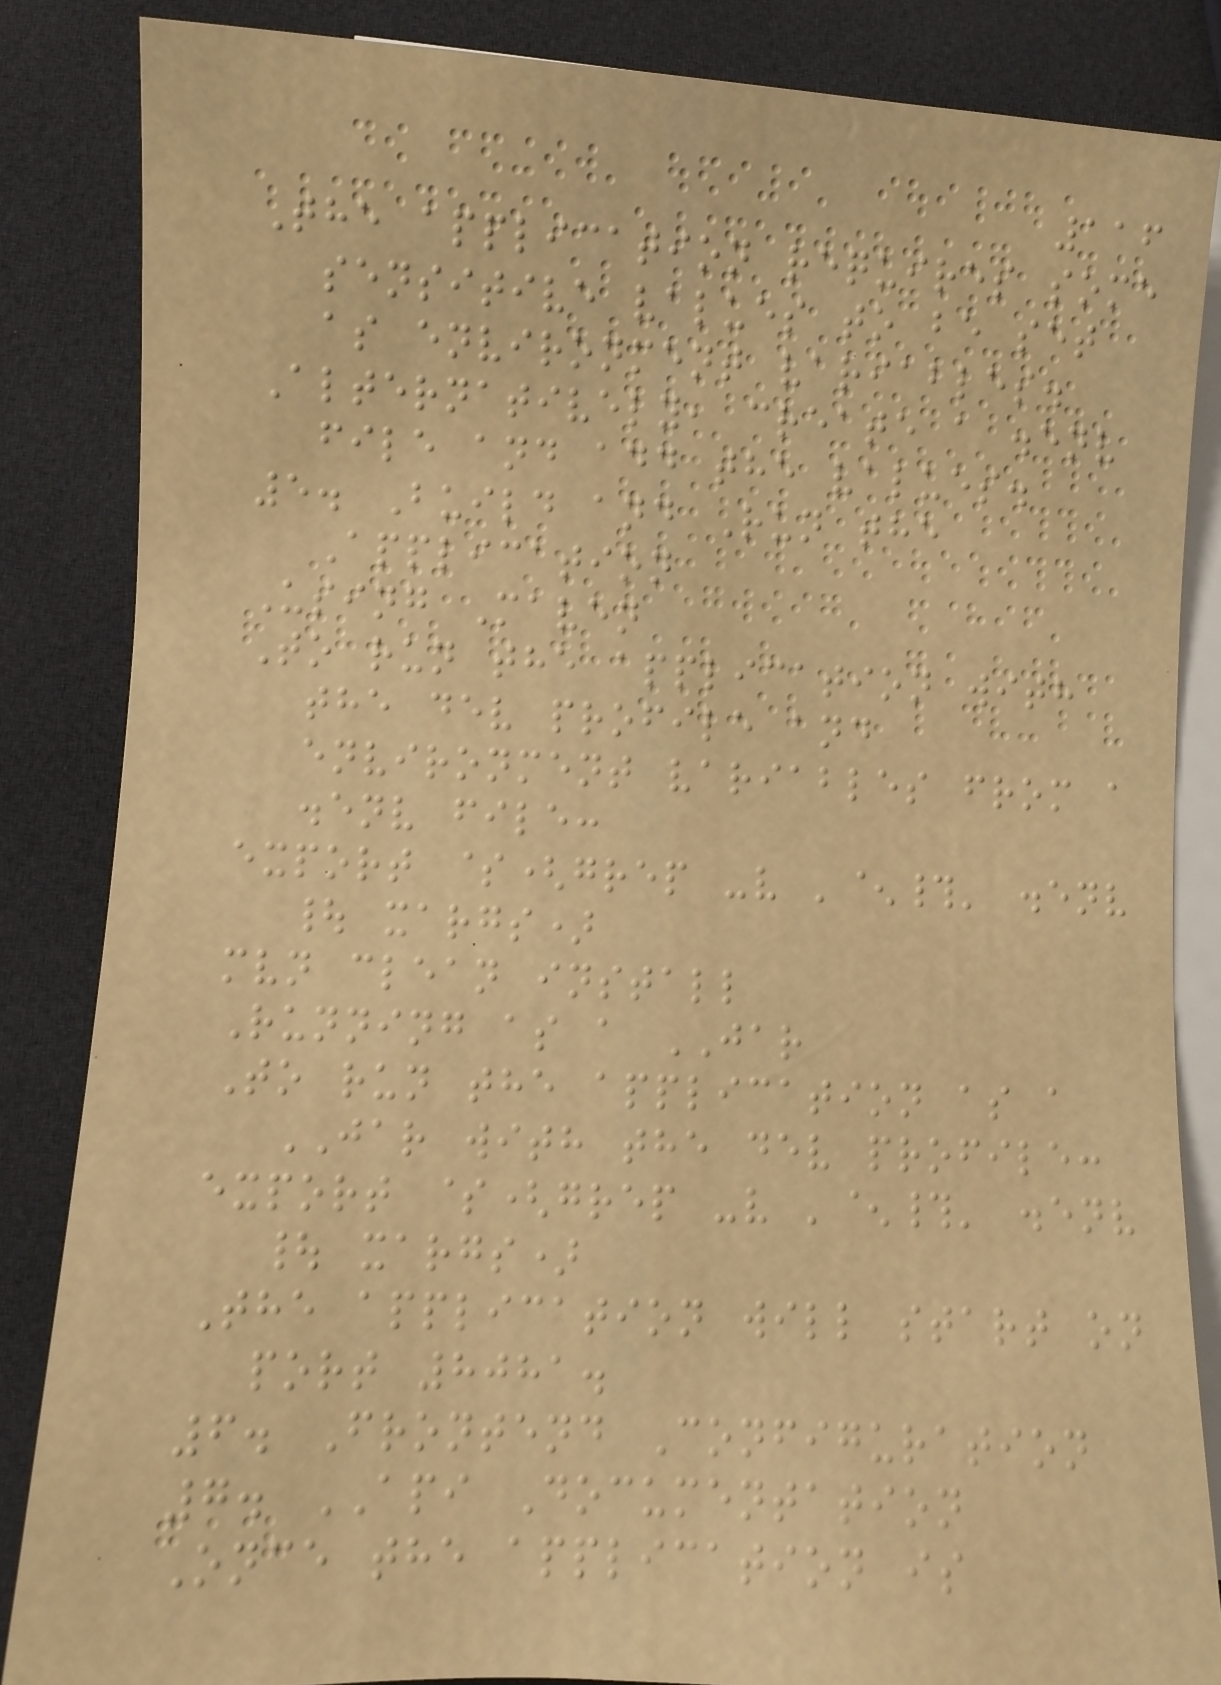116
The application requires some
sensitive values to be set
as environment variables.
Alternatively, create a .env
file and add the values.
5. Build and Run the
Application
Using Maven
To run the application with
the dev profile and
environment variables from a
.env file:
export $(grep -v '^#' .env
| xargs)
mvn clean install
Running as a JAR
To run the application as a
JAR with the dev profile:
export $(grep -v '^#' .env
| xargs)
The application will start on
port 8081.
6. Frontend Configuration
7. API Documentation
Once the application is
